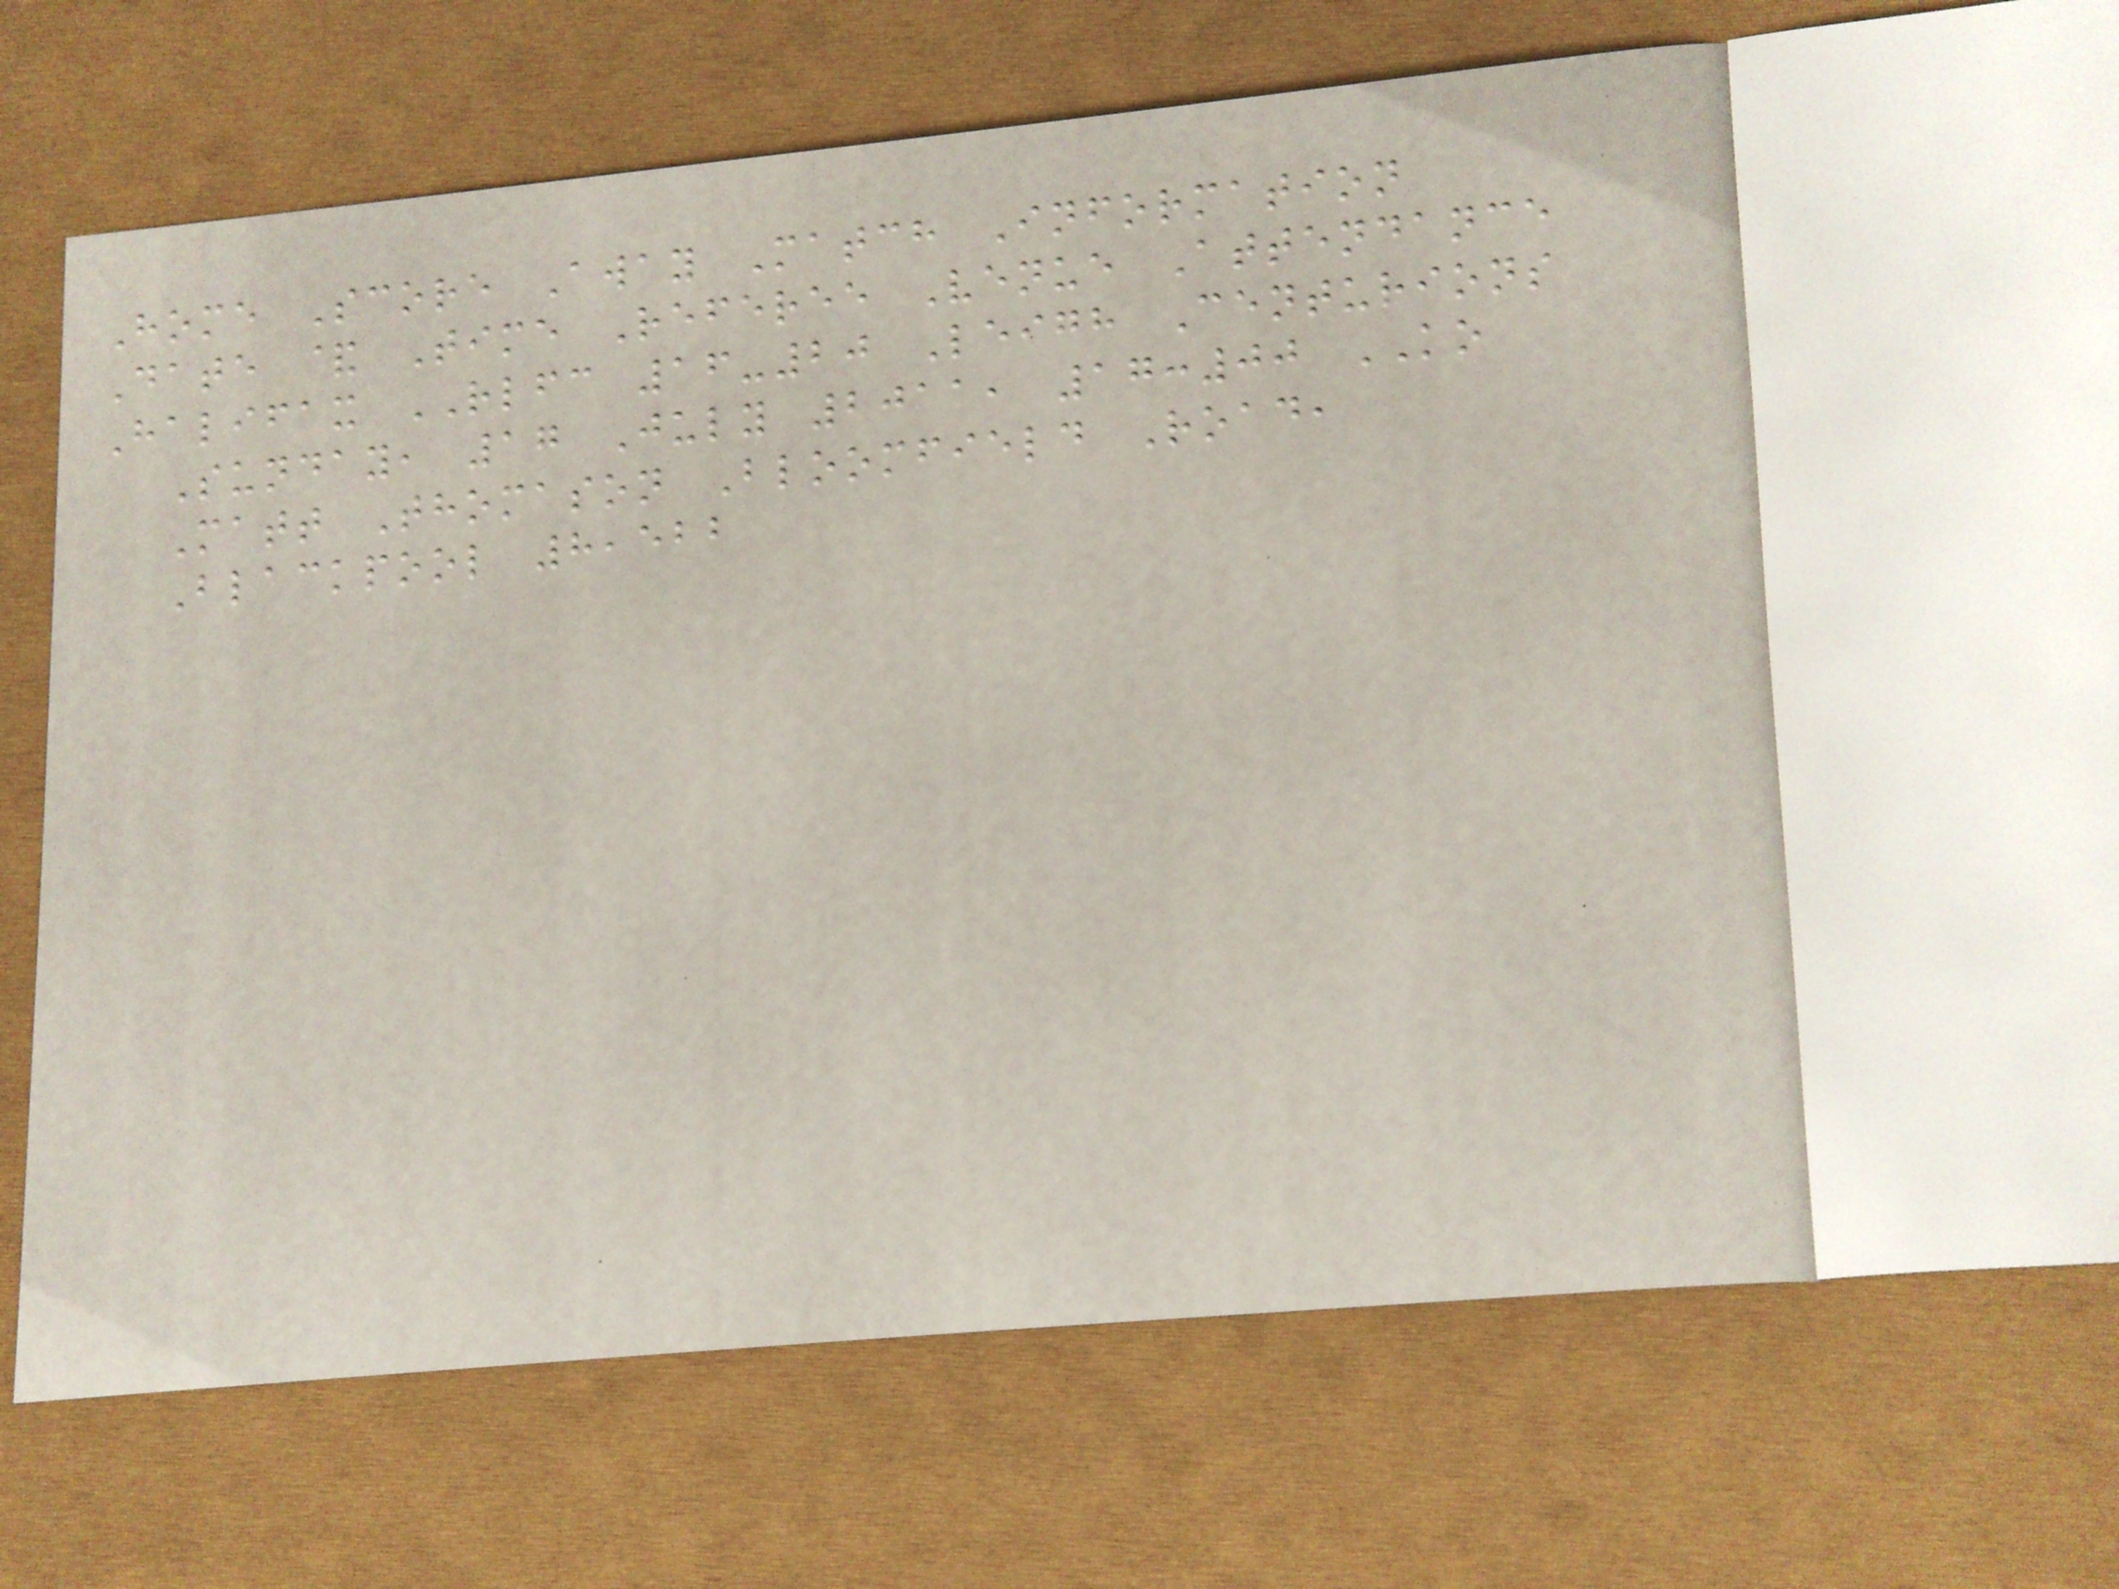Home Score Away Match Information
Date & Time Referee Venue Attendance
Halifax RLFC 16-20 Leigh Centurions
Sunday, 17 July 2011, 17:00 KO
Matt Thomason Bloomfield Road,
Blackpool 8,522
